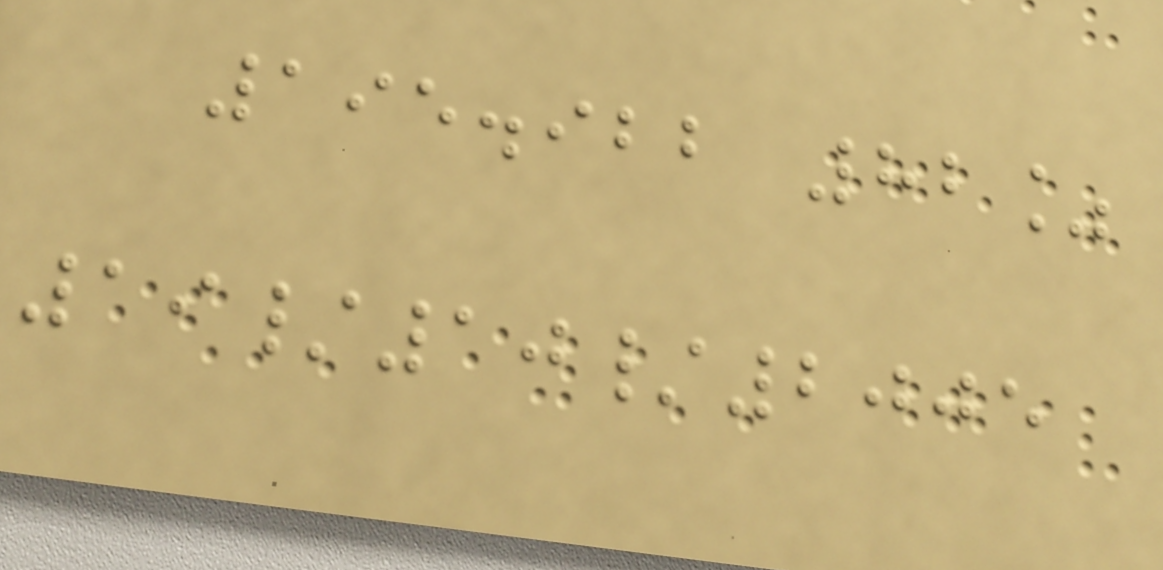195.922 82%
19/10/2005
